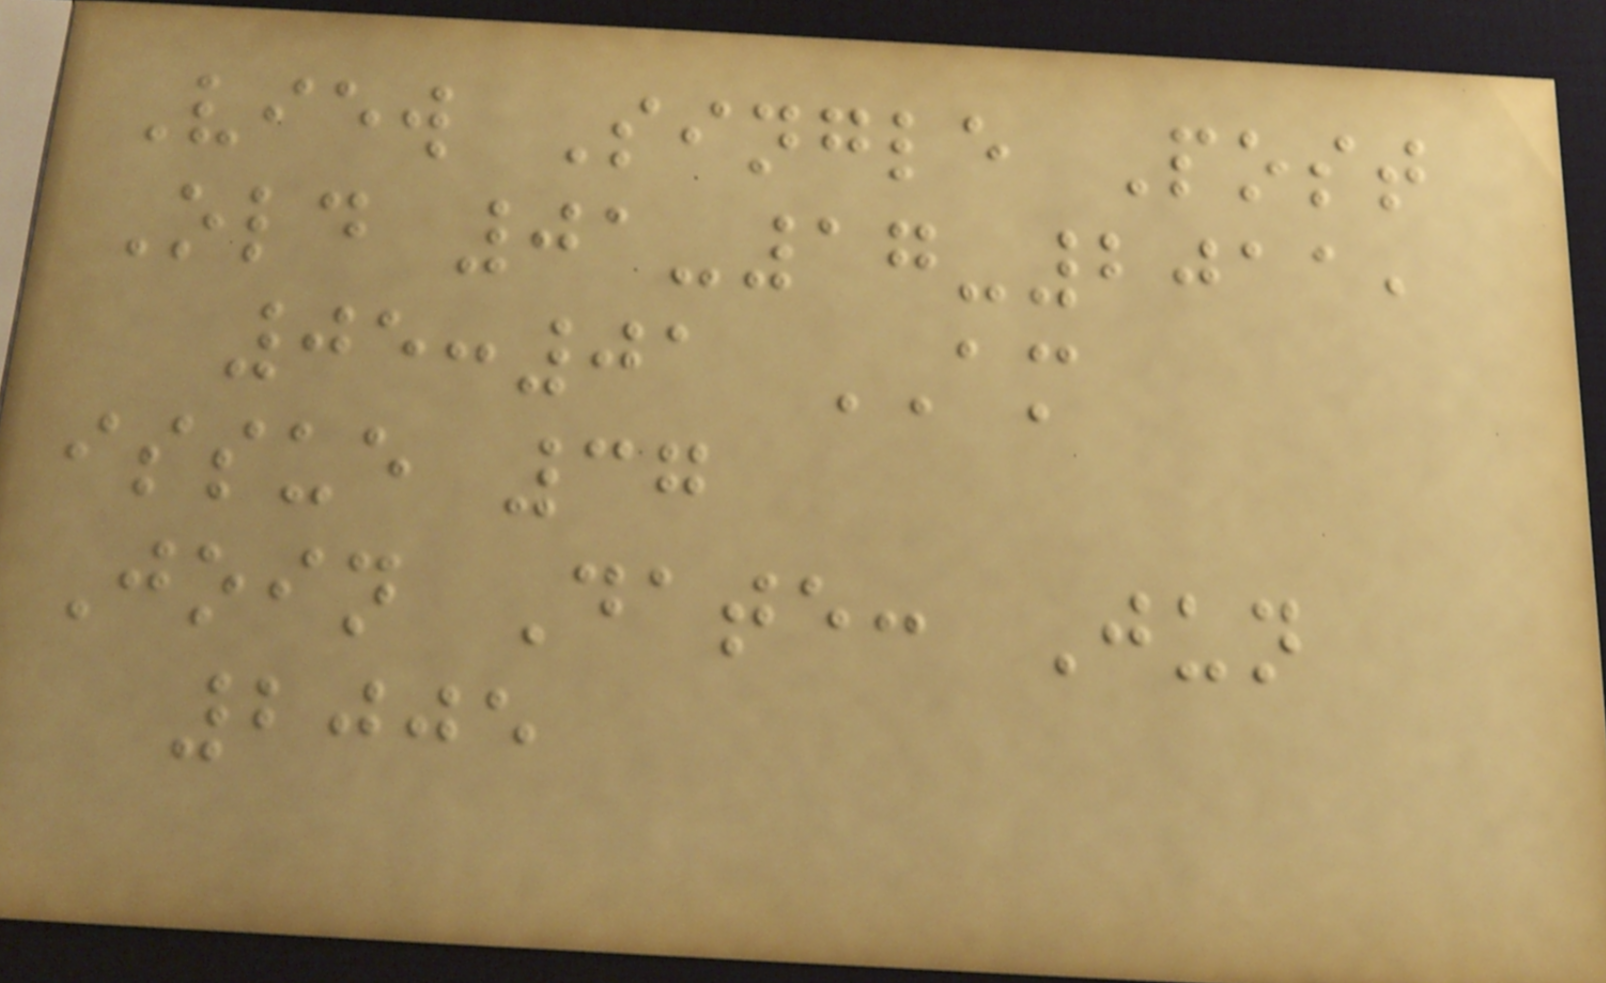View Single Post
Old 01-17-2011,
05:01 AM
issue 37
Join Date: Jun
2005
